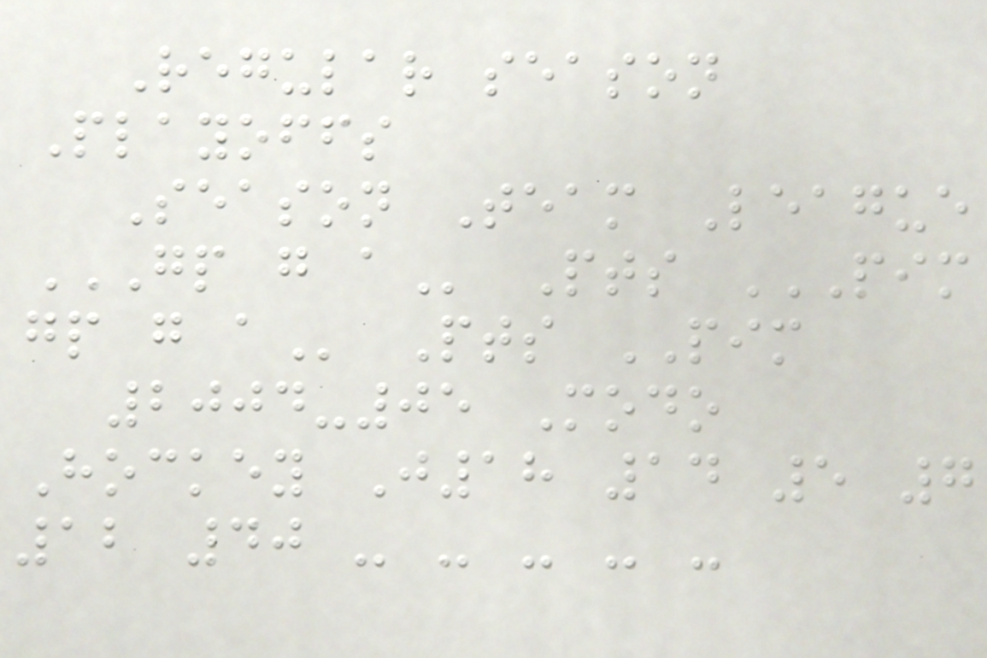Regular season
Playoffs
Season Team League
GP G A Pts PIM
GP G A Pts PIM
2004-05 Modo
Hockey J18 14 5 7
12 40 - - - - -
